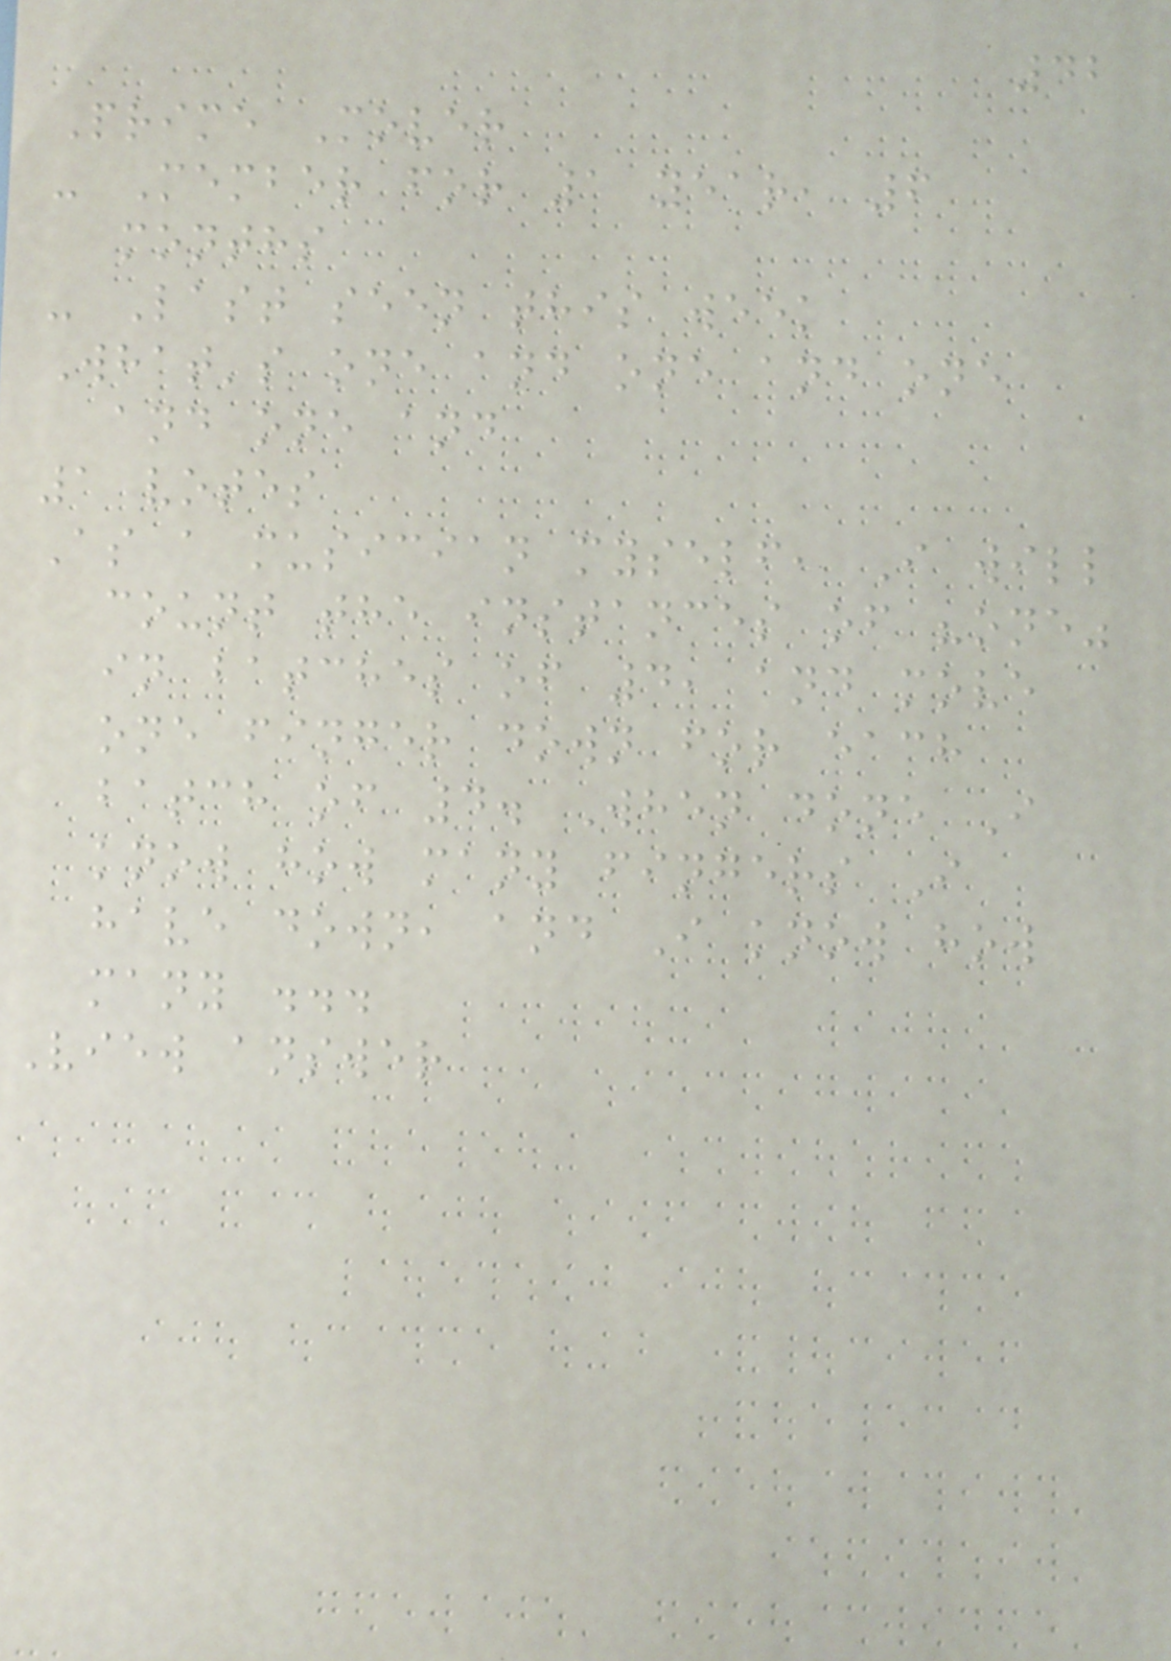42
Prime Mover
- Member for 1 year, 6
months
- Last seen this week
What's one and one and one
and one and
1 votes
As a musician myself, I will
count the instances of "one"
in batches of 4, and move
one finger down for each
batch of 4. When done I
know how many fingers I
have down, and I know how
many ...
View answer
